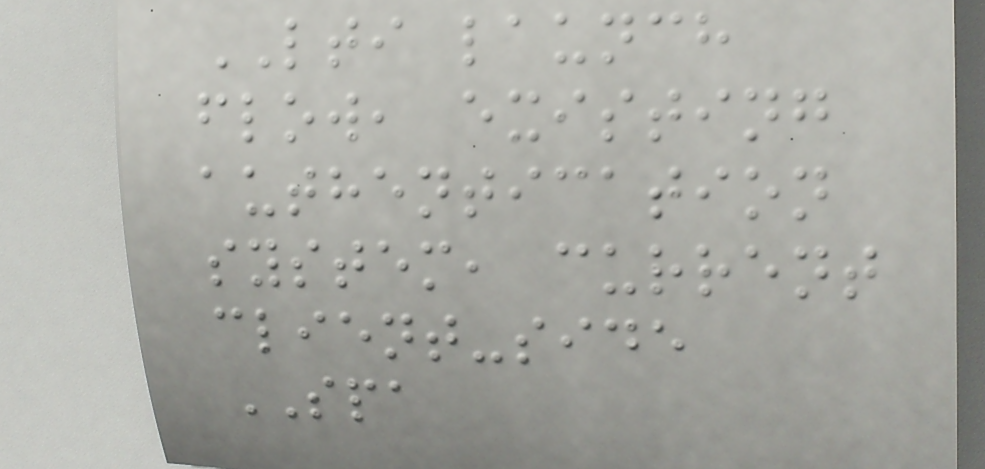LTI launch
flow, existing
authentication
system, current
client-side
SPA
